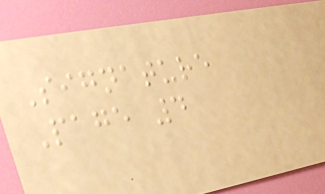Signature
Page 4
